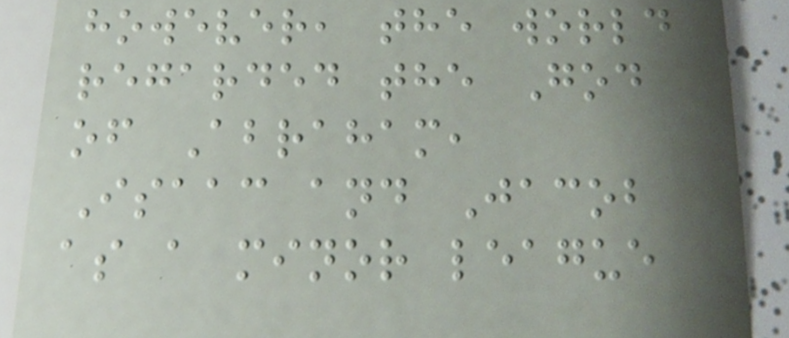however, the world
regarded the God
of Abraham,
Isaac and Jacob
as a minor league
